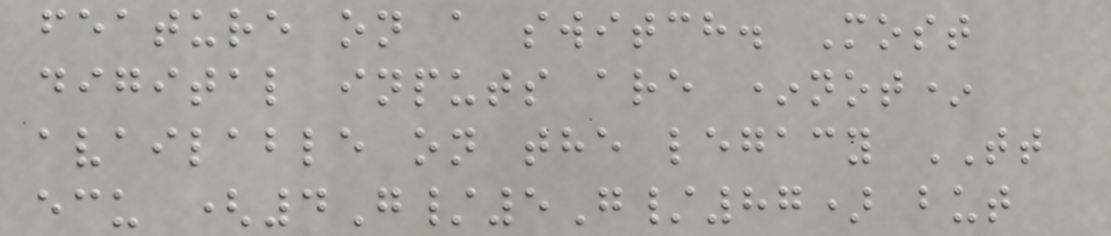feature on a switch. Most
digital inputs are *not*
available on the legacy TT
ecu (4G/5G/87) but
